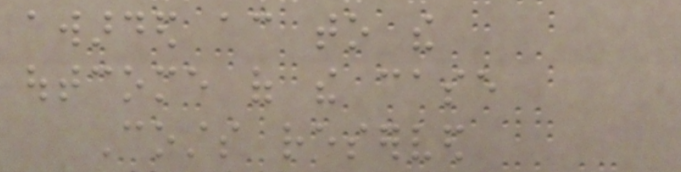awarded according to the
outcome of the case
Costs reserved
